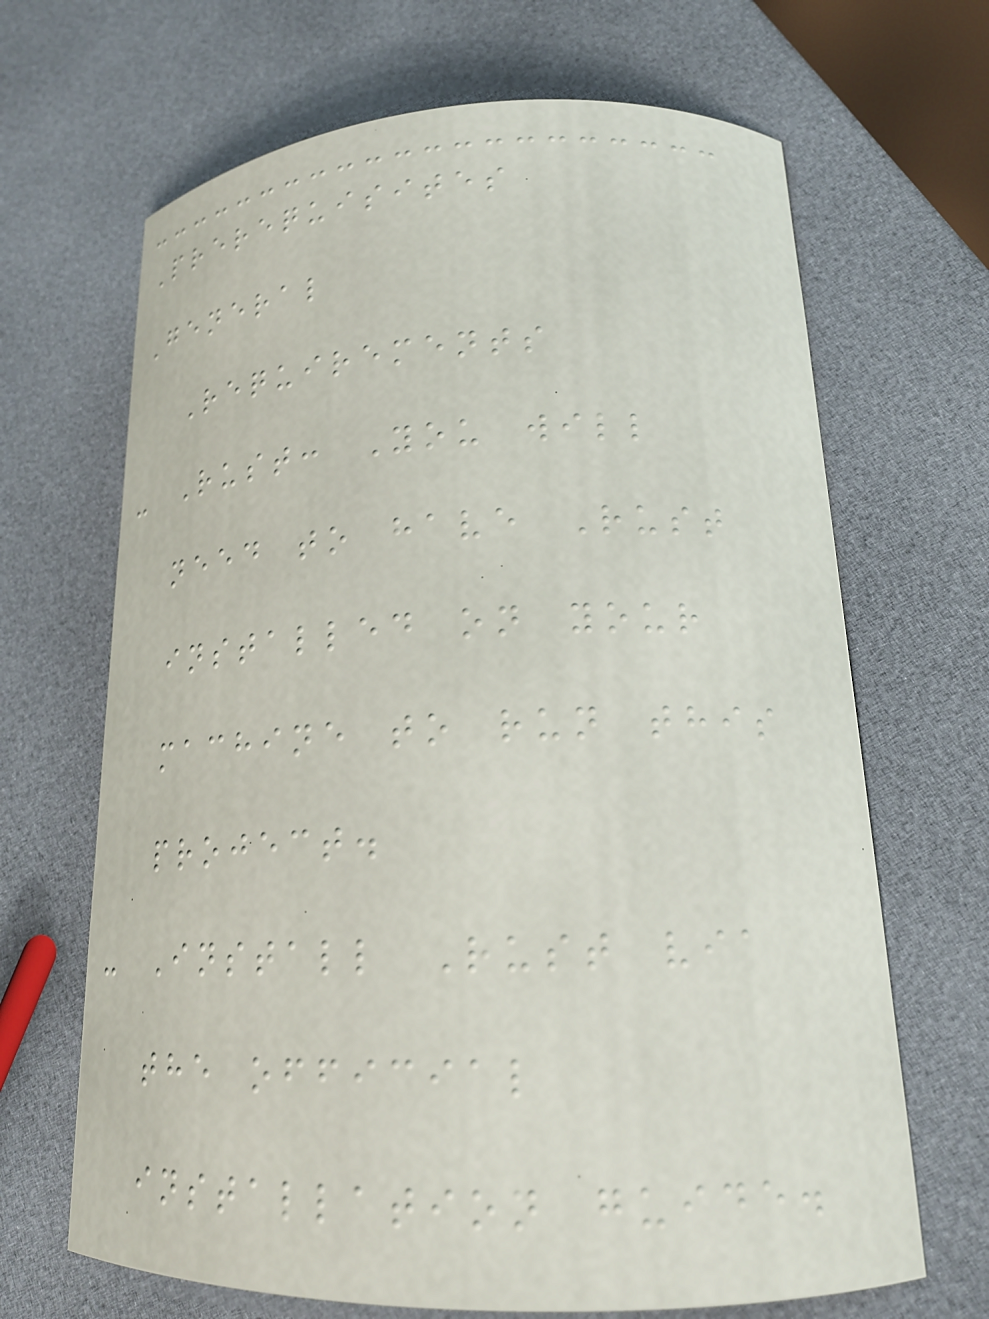Prerequisites
General
Requirements
- Rust: You will
need to have Rust
installed on your
machine to run this
project.
- Install Rust via
the official
installation guide.
